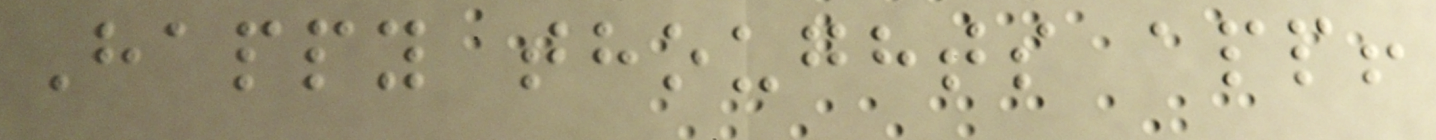Happy thoughts app!
